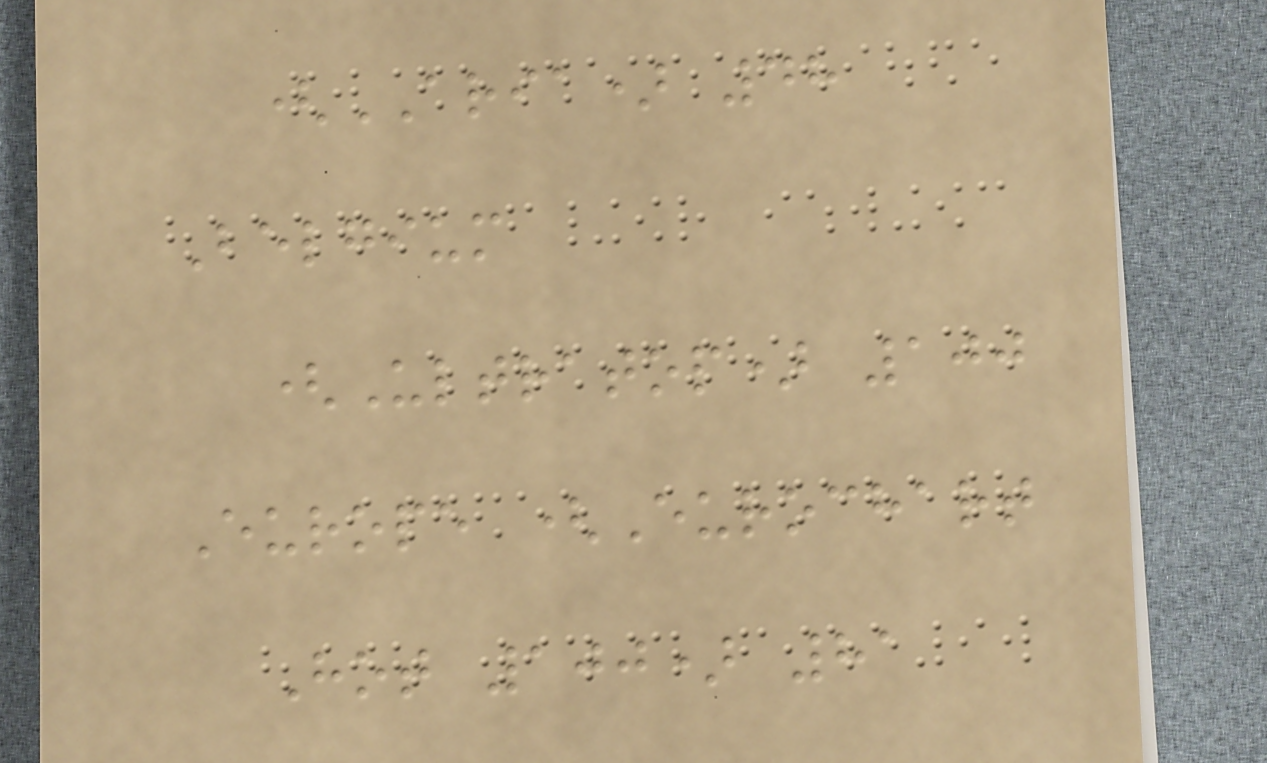(ARIA) 48
Belgium
(Ultratop) 100
Europe (Eurochart
Hot 100) 81
